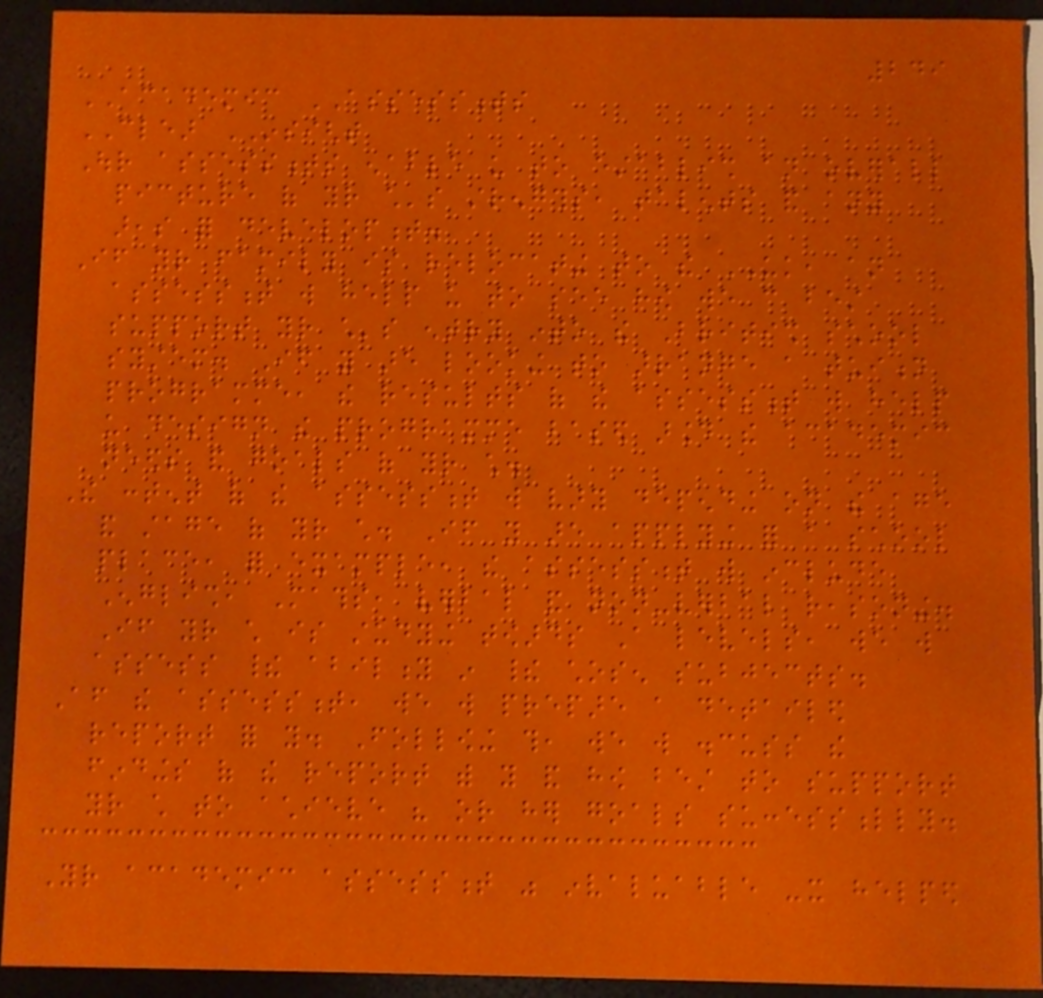249
ACADEMIC ASSESSMENTS
CLEAR INSIGHT
Our assessments enable us to establish an overall
picture of your child's strengths, talents and any
areas for development.
If your family is relocating to the UK, an
assessment will help us to see how we can best
support your child's entry into the British school
system. If you are looking to arrange a tuition
programme, the results of the assessment will help
us design the programme based around the academic
needs and goals of your child.
The content of the assessment will vary depending on the age
and stage of your child. If you are applying for a school
place, for example, the assessment will include
English, Maths, verbal and non-verbal reasoning.
If your child is studying towards A levels, we will
assess their ability in their chosen subjects.
After the assessment, we will prepare a detailed
report for you. Following this, we will discuss the
findings of the report with you and how best to support
your child to achieve his or her goals successfully.
Your academic assessment was invaluable -it helped
